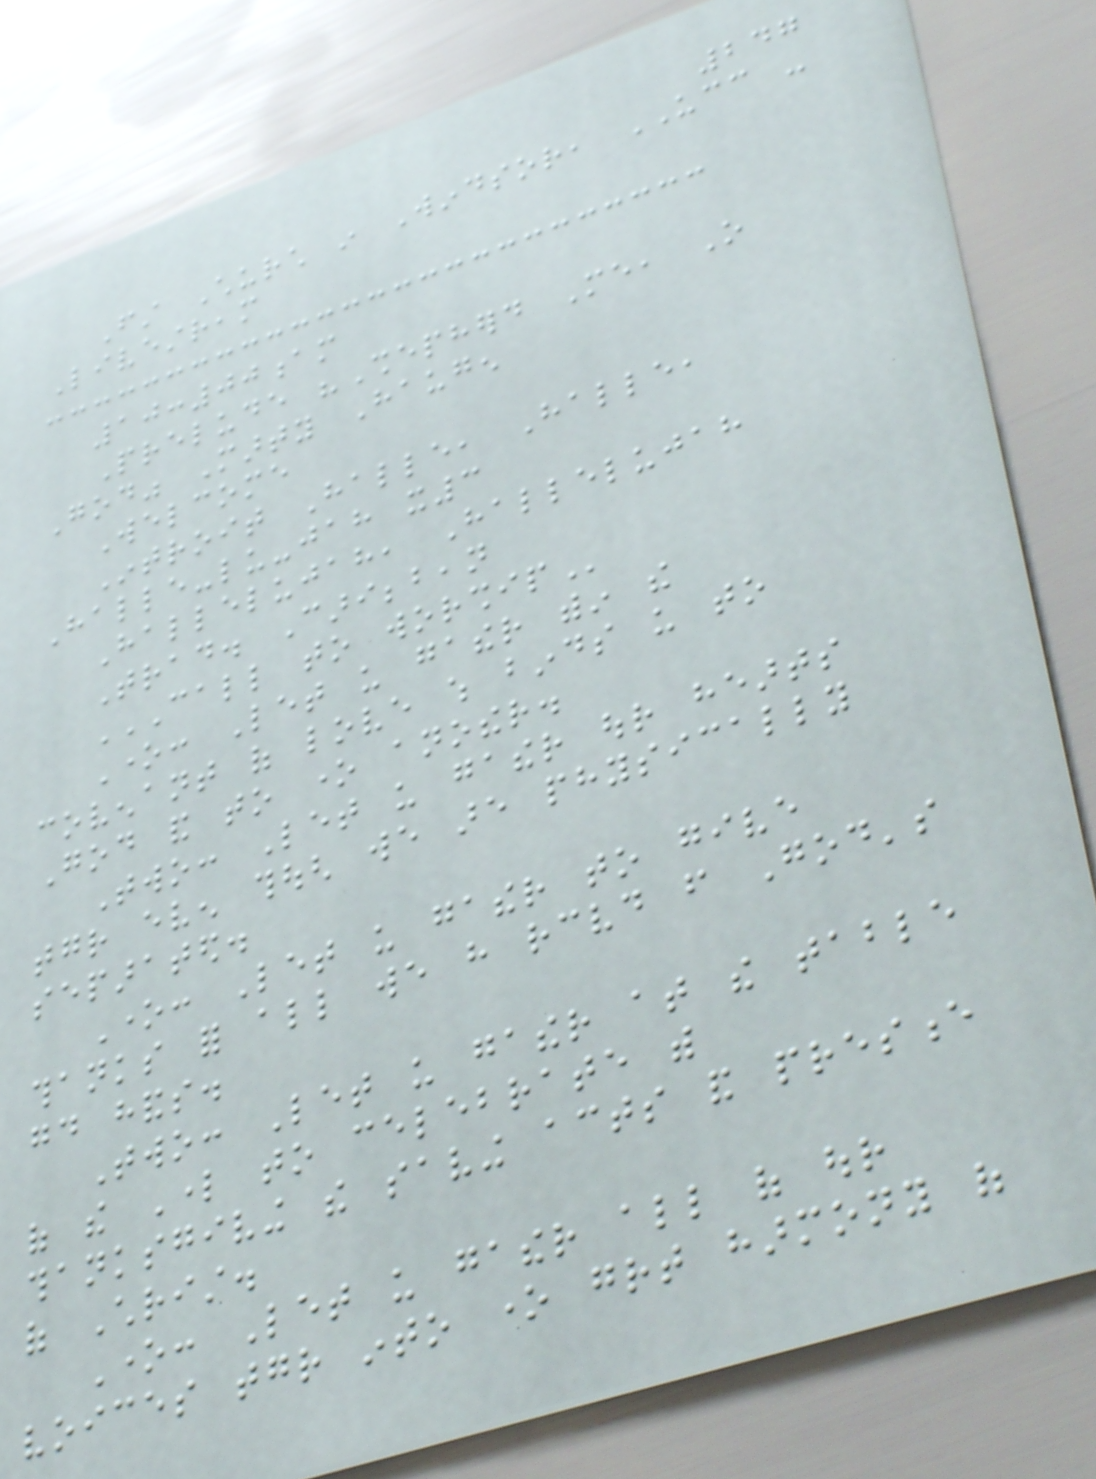247
First Church in Windsor, UCC -
Livestream
10:00am
Prelude "Shepherd Me, O
God" Marty Haugen
Welcome
Introit Halle, Halle,
Halle-lu-jah x3
Hallelujah, Hallelujah
Trad. Caribbbean
CALL TO WORSHIP
One: Let us gather within the
covenant of love which binds us to
God and to one another.
Two: Let us gather our hearts
together even though we are physically
separated.
One: Let us gather to give
thanks for all we have received from God's
good hands.
Two: Let us gather at the table
of the Lord to celebrate with
thanksgiving the saving acts and presence
of Christ.
One: Let us gather all of our
voices together into one great harmony of
